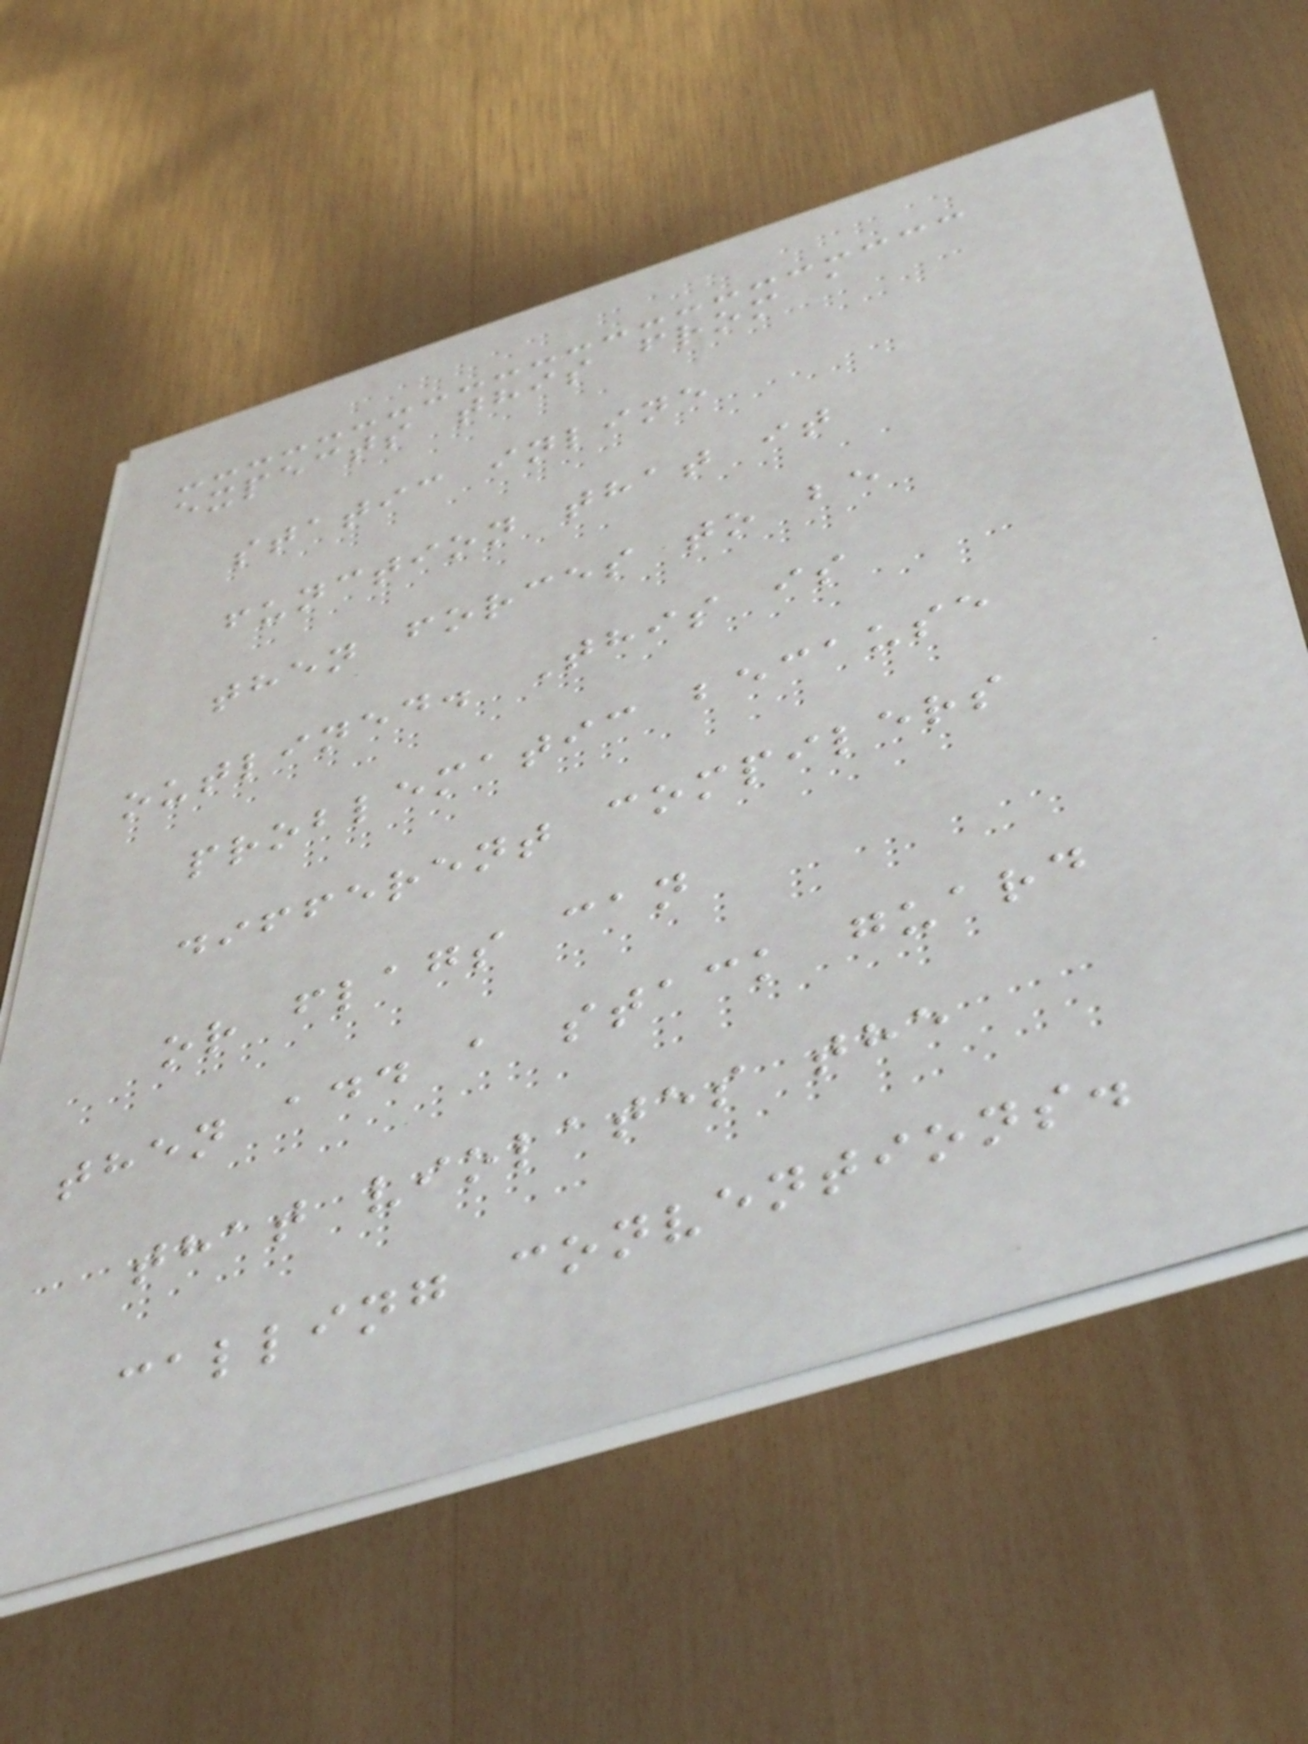expects this from a
static inline
function that it
then forces to be
outlined. This is
problematic because
different compilers
or flags can
then add a stack guard
that violates the
calling conventions.
